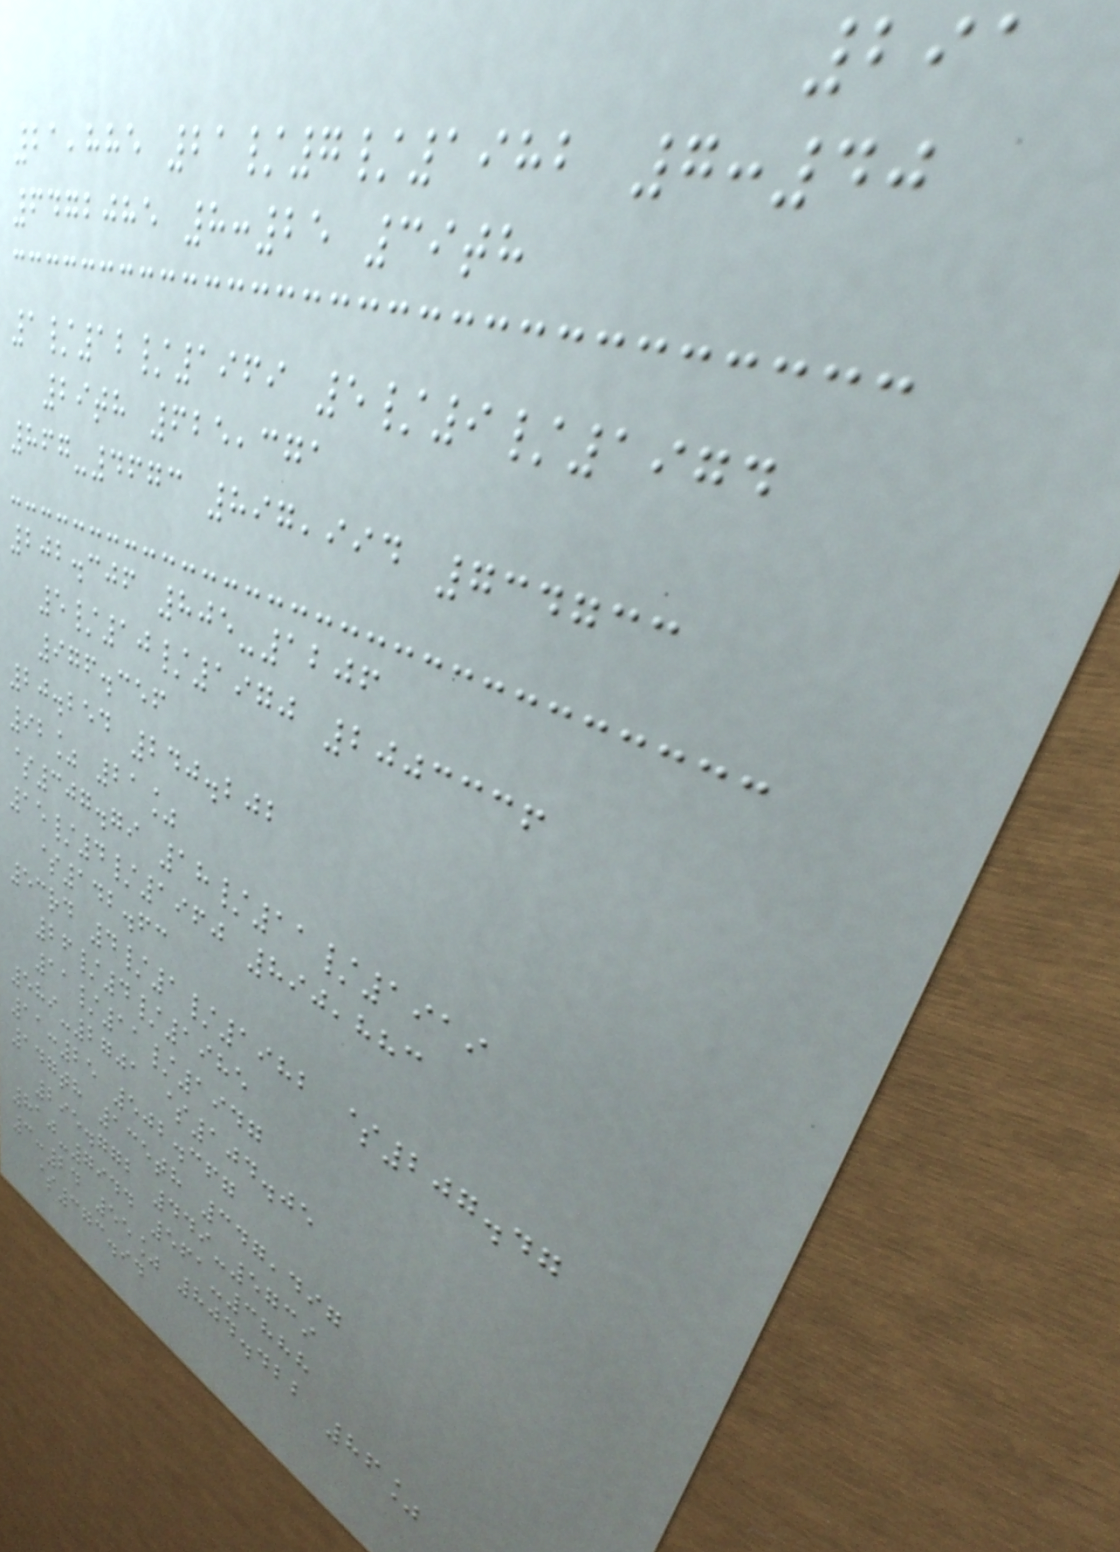291
21,885 21/7/1982 7:40
6472085 8:25 39th
1/12/1969 5/9/1974
29th 625,371
867-4673 897,994 734733
202.306 805-1206
5/10/1970 2003336
976.356
20.254 240.202
92% 21%
$307.79 18/11/1919
15/4/1960 890,883
$142.63
53rd 4/1/1982 $207.47
26/4/1985
11/11/1947
589-2701 $104.05
11:25 502.367
147th 135th 347,497
295.772 449-5739
810-7944 561-3888
3:24 55% 804.422 86%
$373.94
